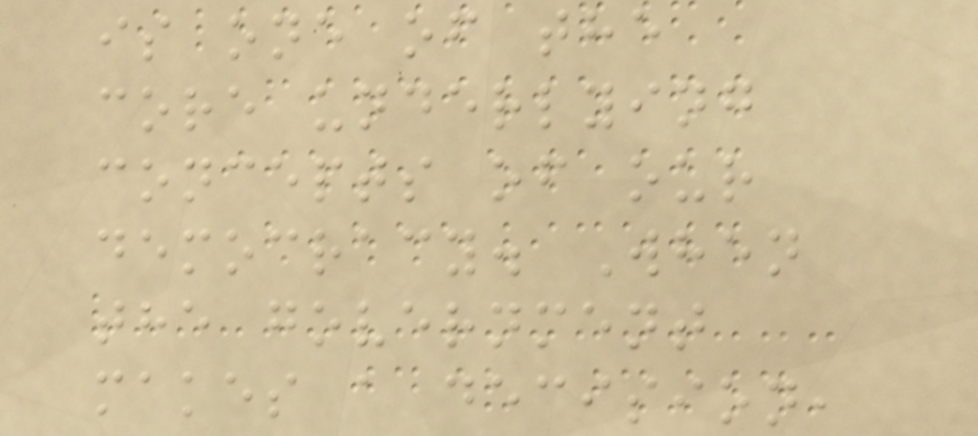is one of the
core underlying
concepts of our
democracy. When
the government
makes a decision,
